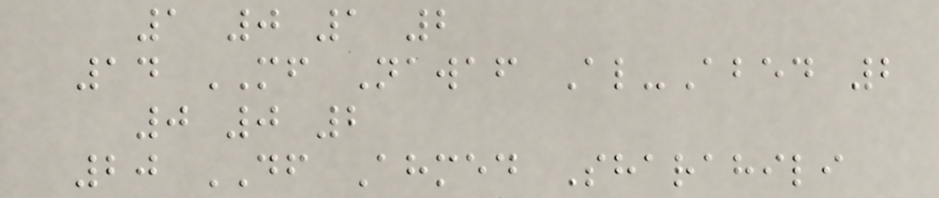1 0 1 2
14 MF Nawaf Al-Abed 2
0 0 2
20 DF Ahmed Sharahili
